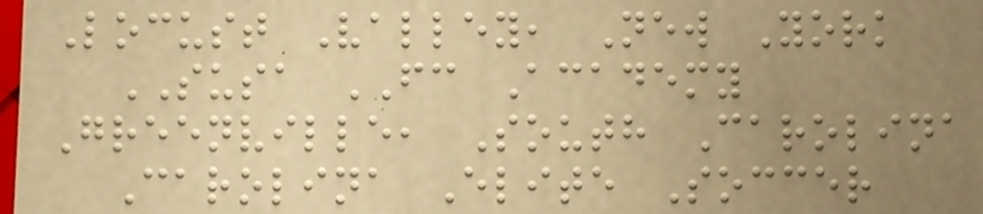Locust Valley, New York
SUSA FC Academy
Greenville, South Carolina
Carolina Elite Soccer
